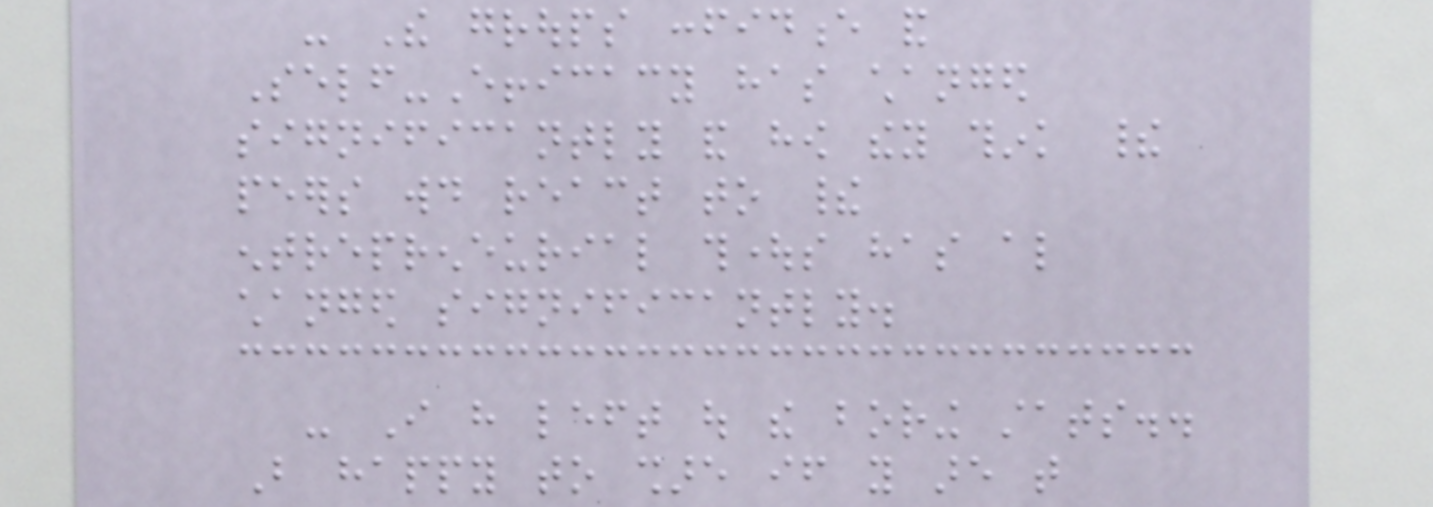- The groups confidence and
Self-Efficacy has changed
significantly and how they think their
peers would react to their
entrepreneurial thoughts has also
changed significantly.
- I have left out the boring stats..
But happy to share if you are that
